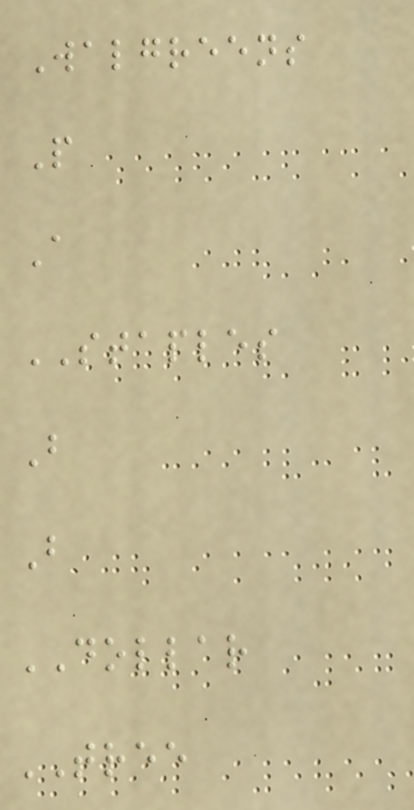Walgreens
P
A
STAPLES
B
B
DOLLAR
TREE
